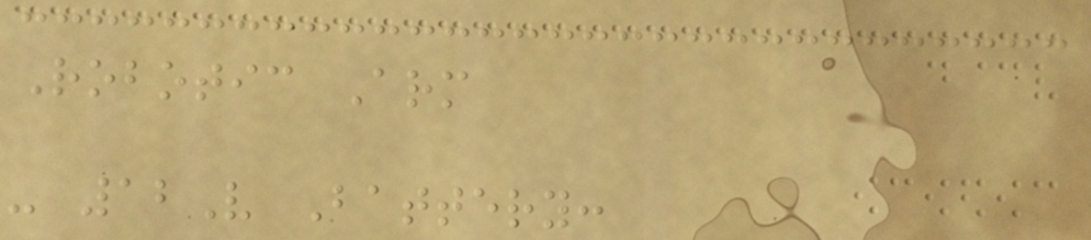Robotic Arm
- 12V Battery:
